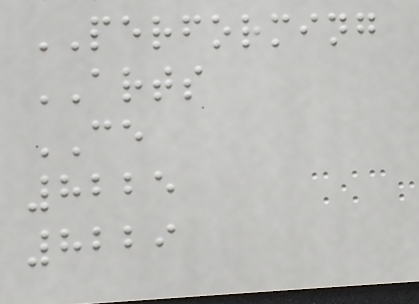PERFORMING
ARTS
CE
8225
8229
